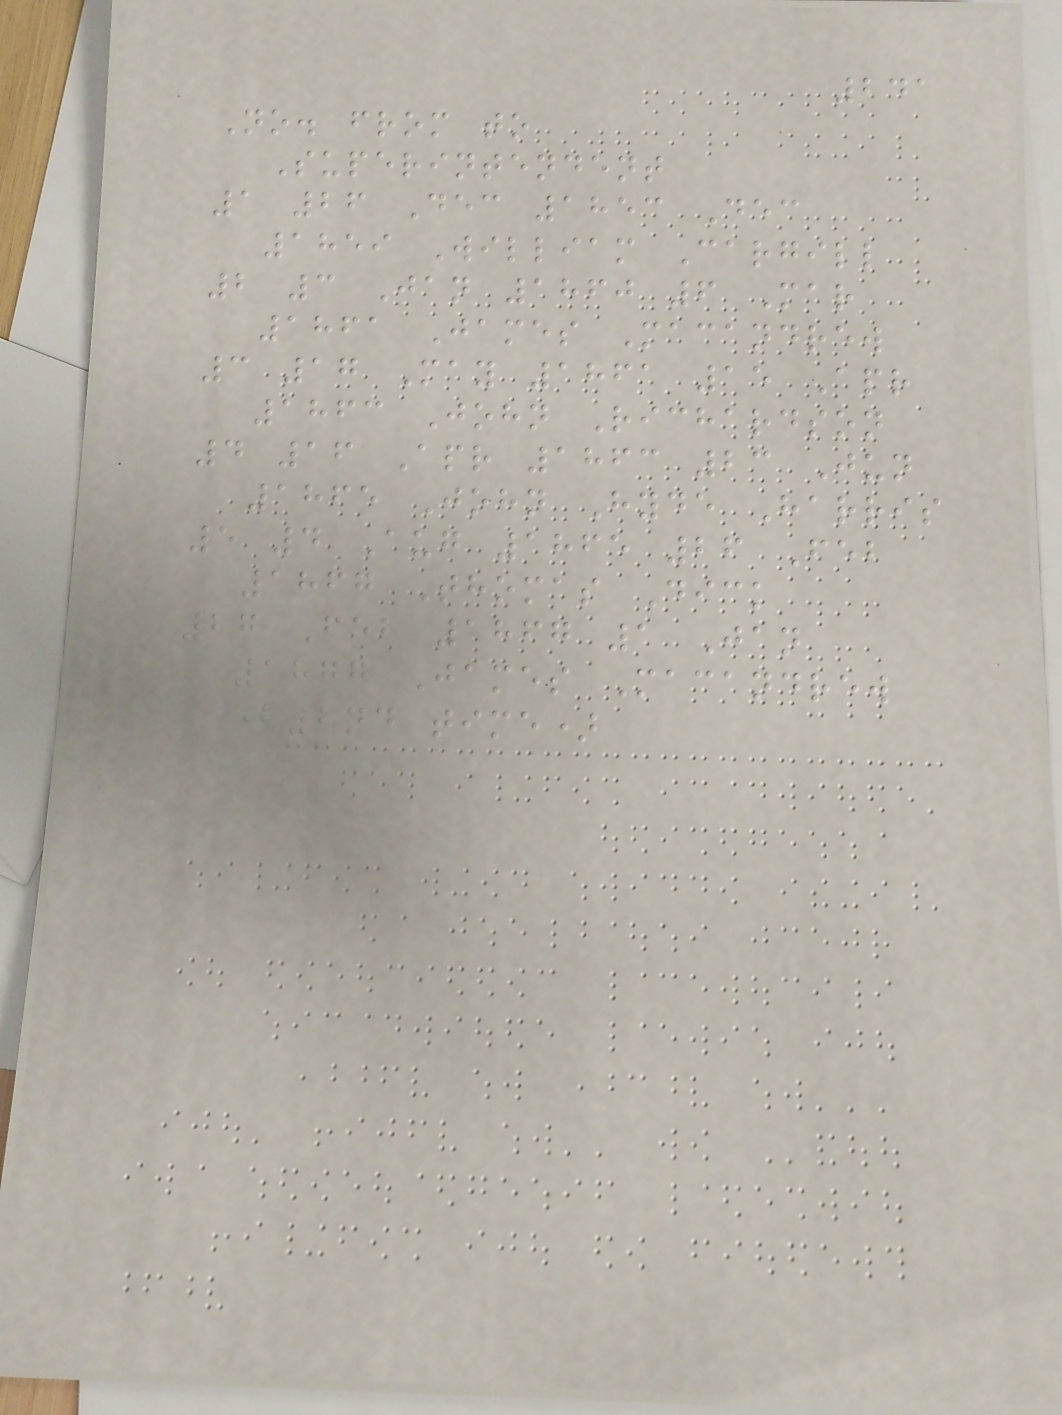241
No. from to
Superintendent
1 26 Dec 1853 Dec
1859 William Cargill
2 3 Jan 1860 6 Mar
1861 James Macandrew
3 17 May 1861 15 Apr
1863 John Richardson
4 16 Apr 1863 23 Jun
1865 John Hyde Harris
5 4 Aug 1865 26 Feb
1867 Thomas Dick
27 Feb 1867 1 Jan
1877 James Macandrew
(2nd time)
